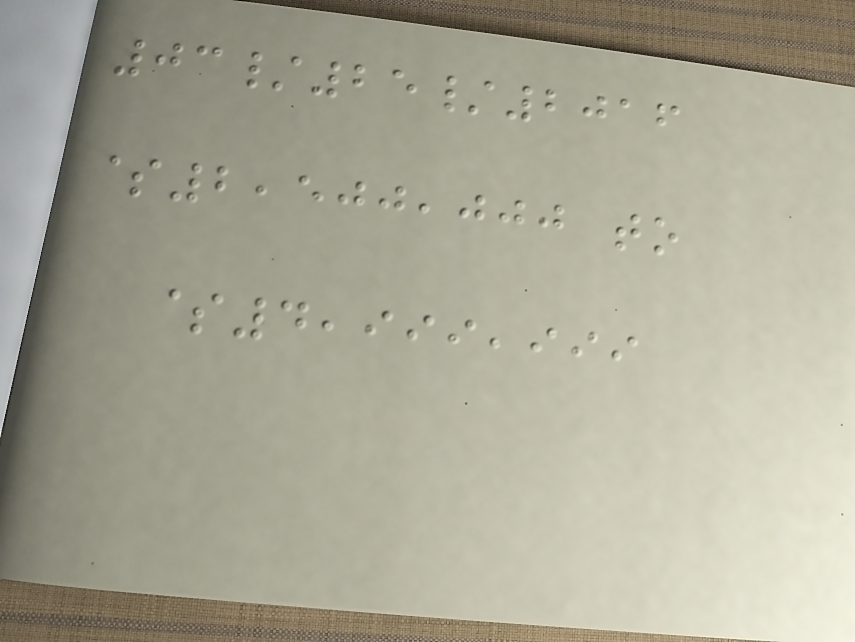03/25/2016
$2,500,000 to
$4,999,999
